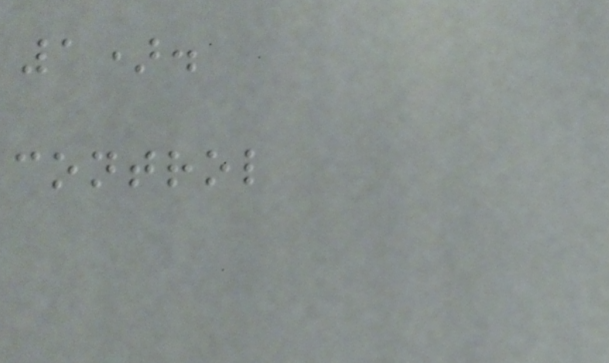1).
control
